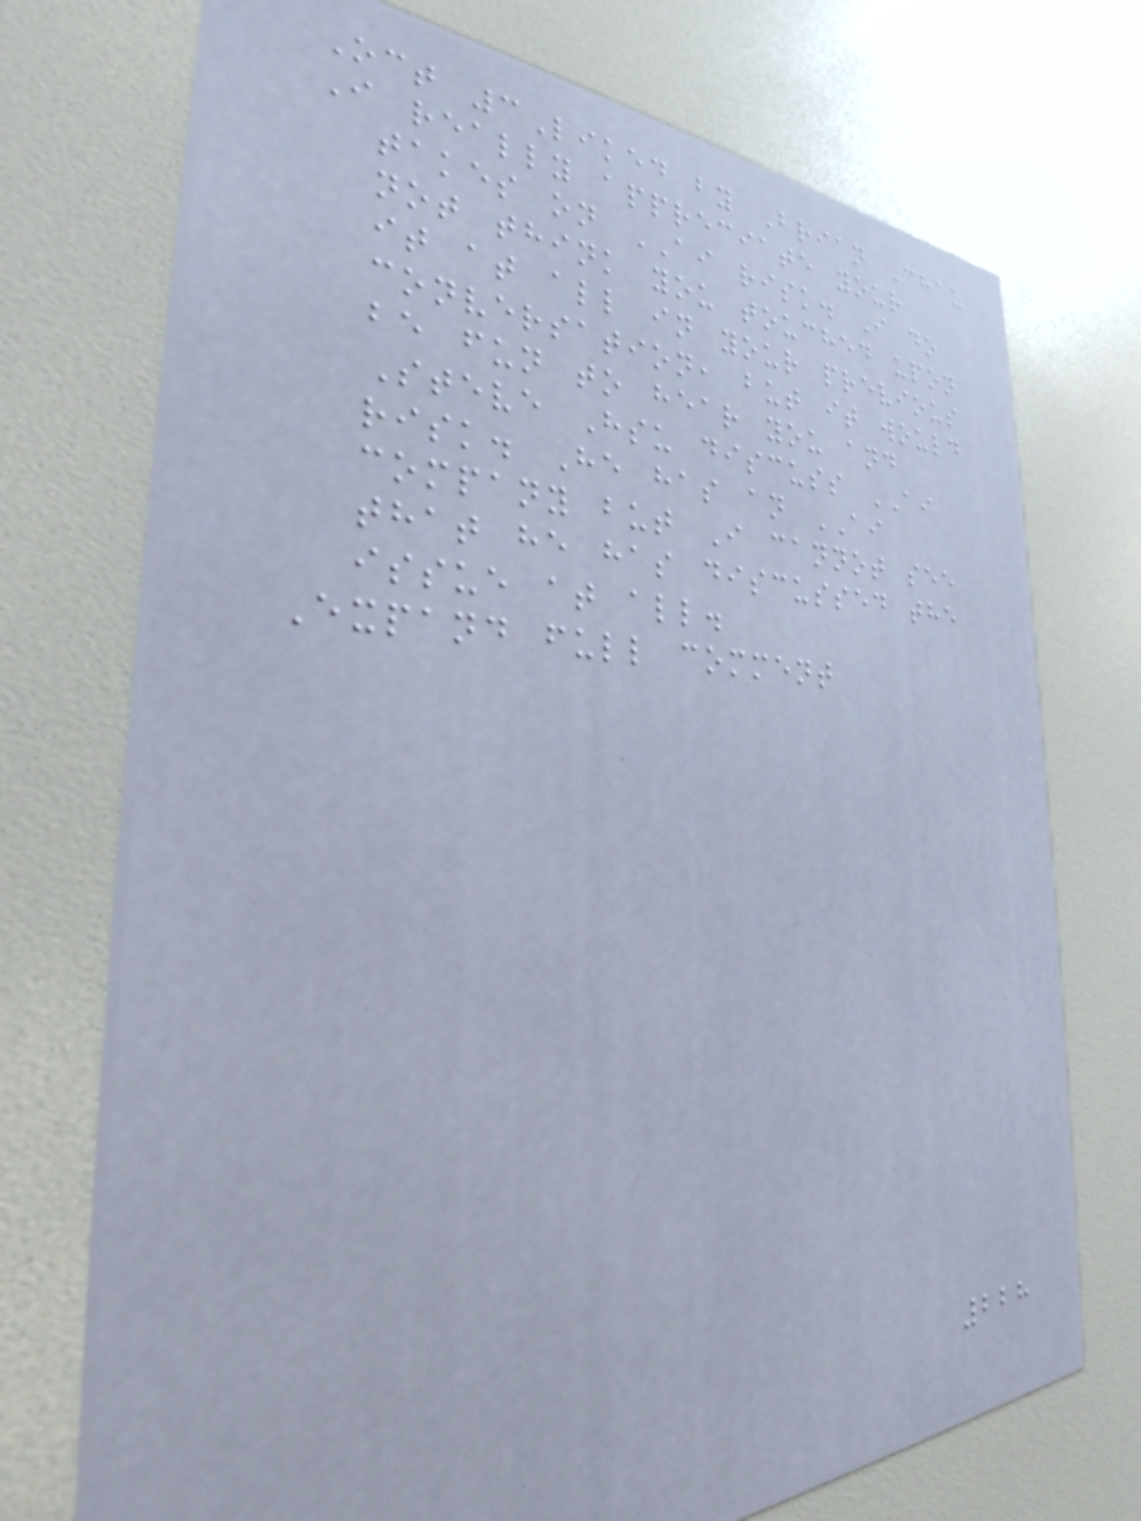Oct 3Liked by Brian Chau
I really appreciate your
takes on AI risk. I do
not think you touched upon
it at all in your previous
conversation, but it would
be fun to hear you and
Steve Hsu discuss AI
risk. He has an AI
company but I cannot see
that he has discussed the
issue at all.
Expand full comment
228
